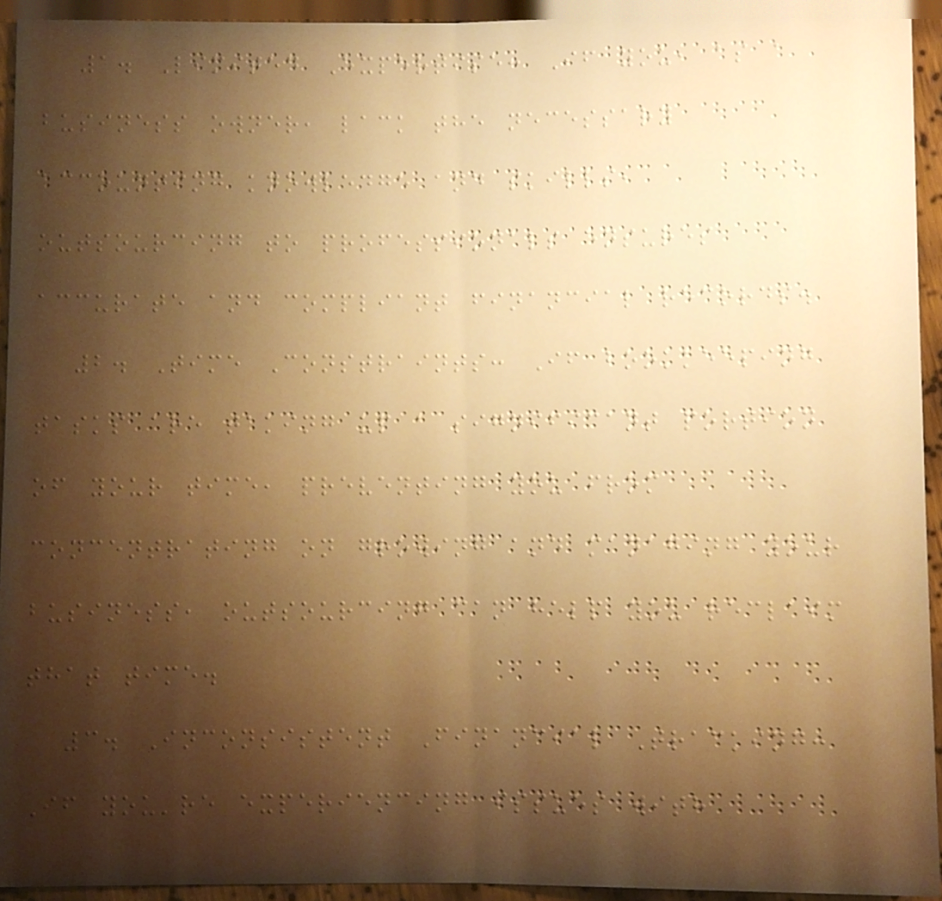1. Limited Expertise: If you, as a
business owner, lack the necessary
accounting knowledge and skills,
outsourcing to professionals ensures
accurate and compliant financial records.
2. Time Constraints: If bookkeeping
tasks are taking up a significant portion
of your time, preventing you from
concentrating on growing and managing your
business, outsourcing can help you reclaim
that time.
3. Inconsistent Financial Tracking:
If you're experiencing issues with
